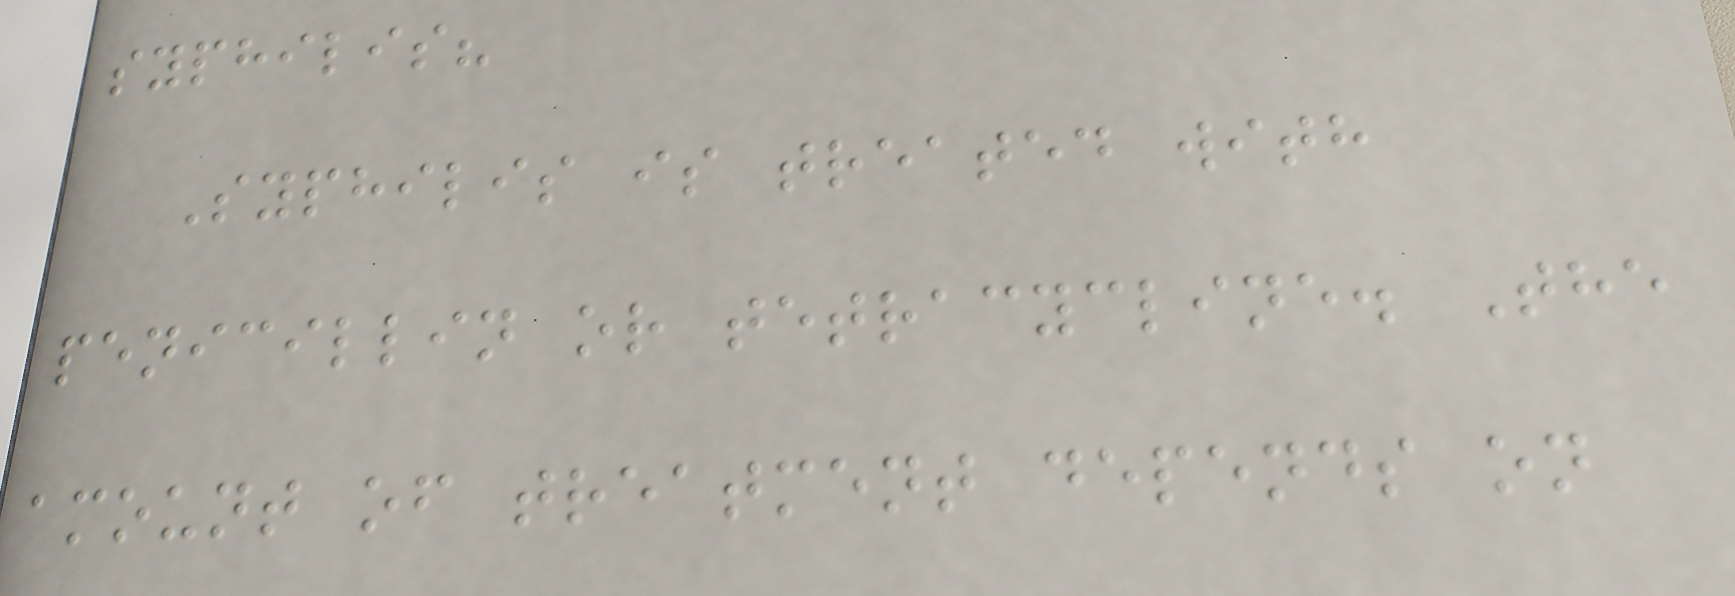syphilis?
Syphilis is treated with
penicillin or tetracycline. The
amount of treatment depends on
